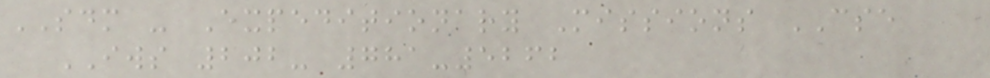SDM - Expeditionary Missions CSE
IWS 202- 781-5262
